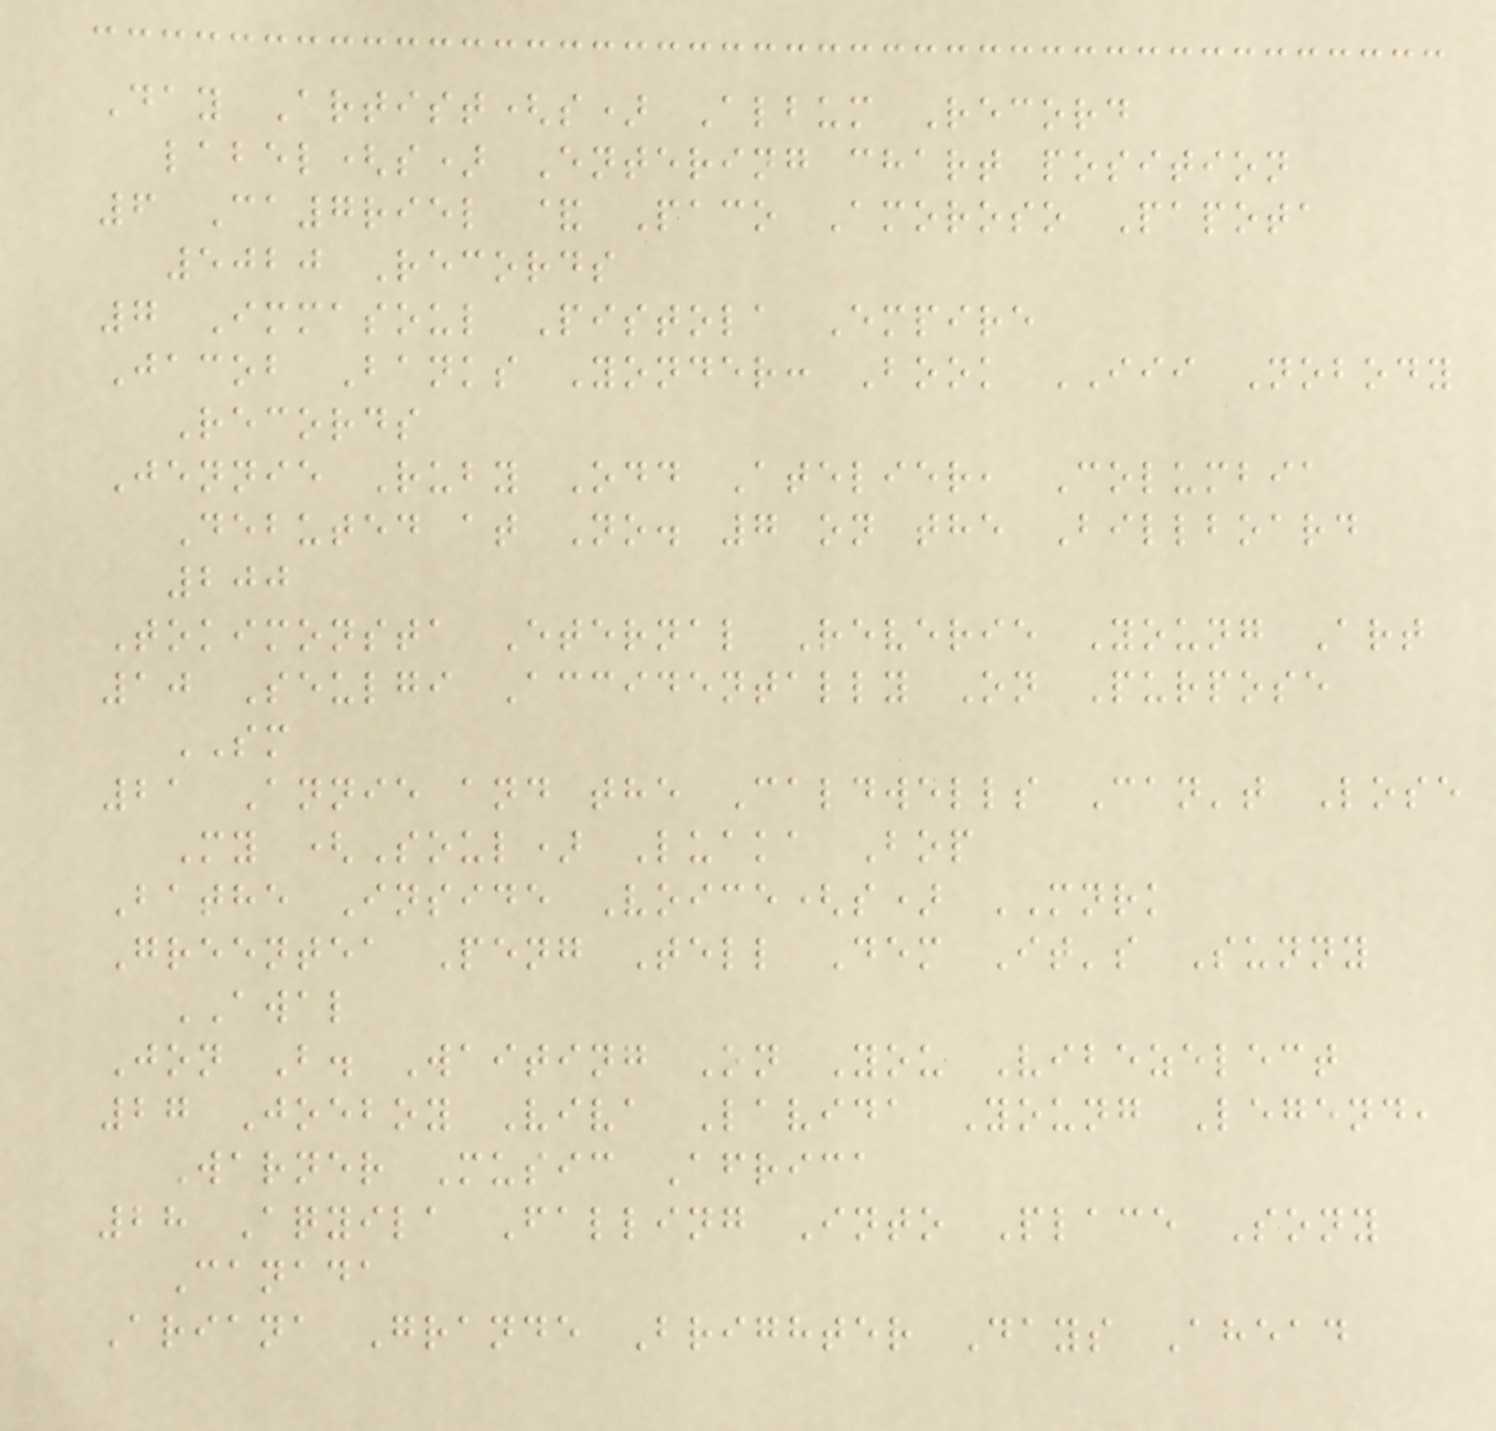Day Artist(s) Album Record
label(s) Entering chart position
6 Ca7riel & Paco Amoroso Papota
5020 Records
7 Immasoul Pistola Empire
Jacob Banks Yonder: Book III Nobody
Records
Jennie Ruby Odd Atelier, Columbia
Debuted at No. 7 on the Billboard
200
Tokimonsta Eternal Reverie Young Art
10 Seulgi Accidentally On Purpose
SM
21 Annie and the Caldwells Can't Lose
My (Soul) Luaka Bop
Bathe Inside Voice(s) MNRK
Greentea Peng Tell Dem It's Sunny
AWAL
Jon B. Waiting On You Vibezelect
27 Joeboy Viva Lavida Young Legend,
Warner Music Africa
28 Aqyila Falling Into Place Sony
Canada
Ariana Grande Brighter Days Ahead
